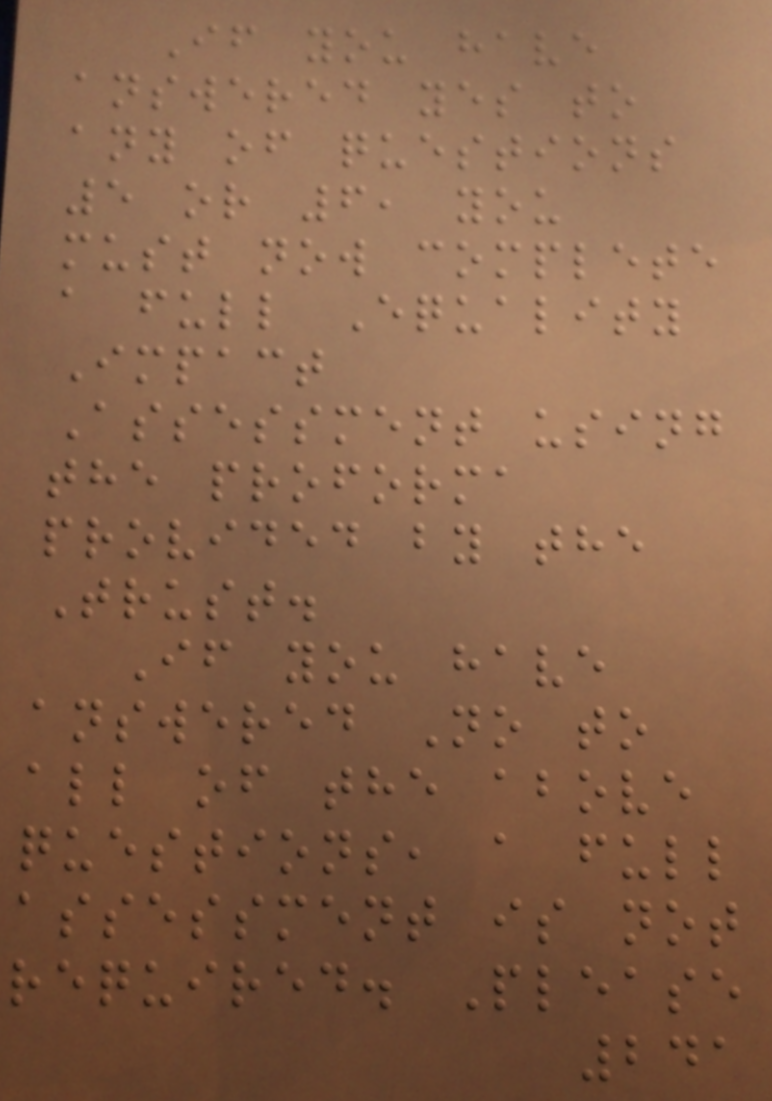If you have
answered yes to
any of questions
5 or 6, you
must now complete
a full Equality
Impact
Assessment using
the proforma
provided by the
Trust.
If you have
answered No to
all of the above
questions, a full
assessment is not
required. Please
241
